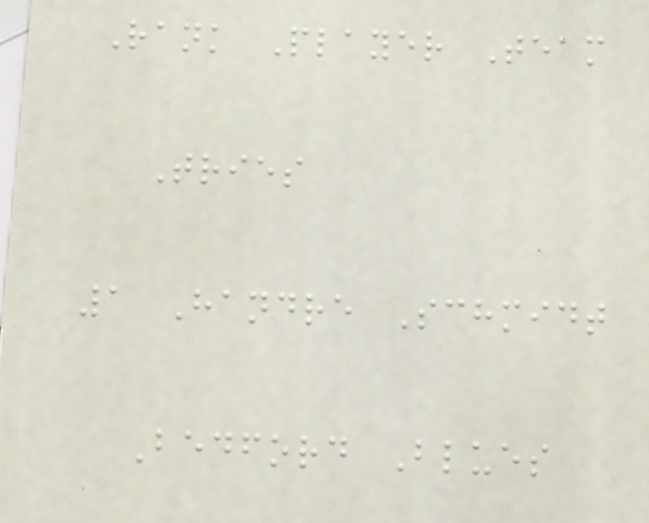Rank Player Team
Tries
1 Handre Schmidt
Bedford Blues
